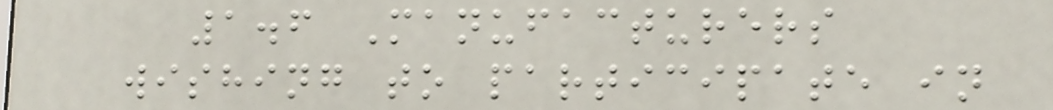1.6 Manufacturers
wishing to participate in
